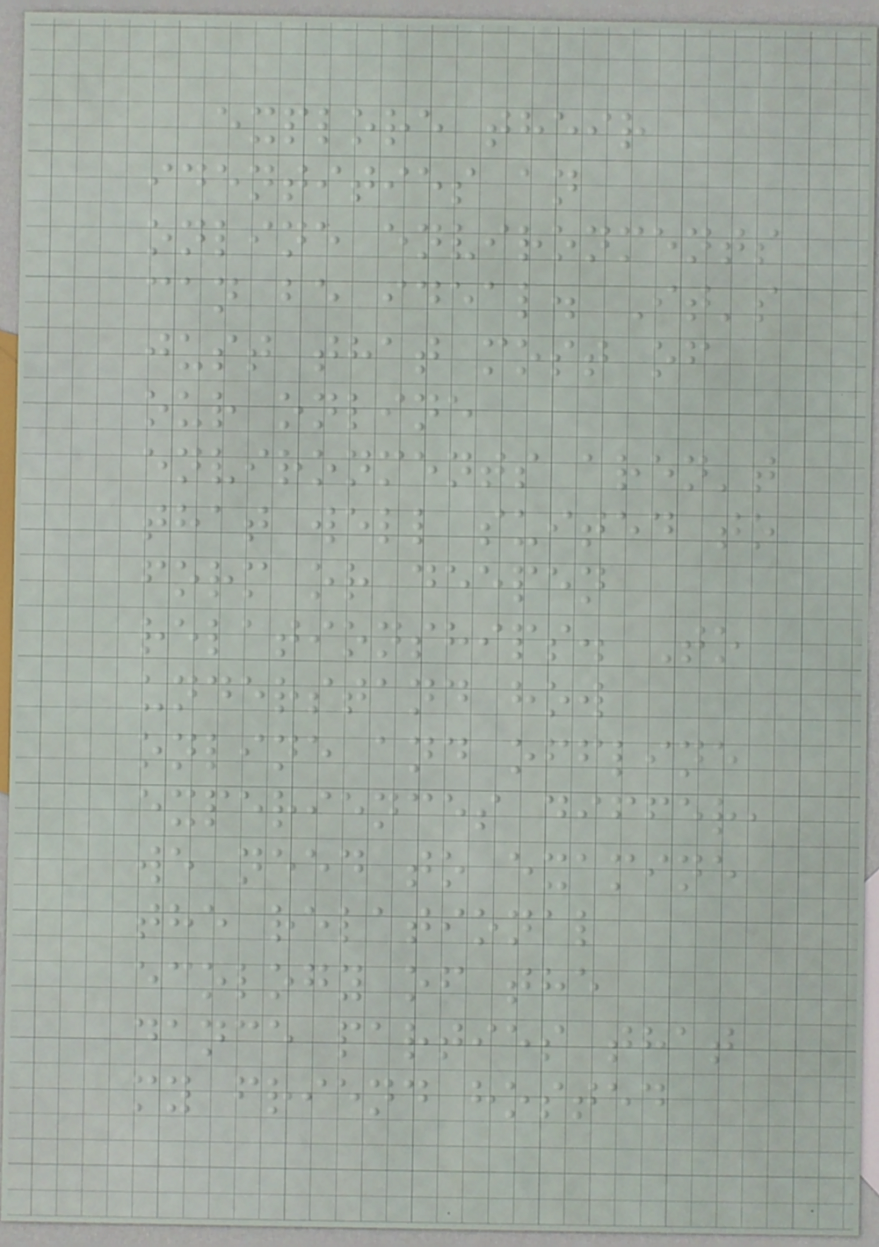explore their
identities an
online environments
can be ideal. It's
just that most of
our online
environments aren't
that well suited to
form or deepen
relationships. To
understand how
online and offline
experiences differ,
we need to examine
the relational
ecology of the
dance parties that
my friend hosted
